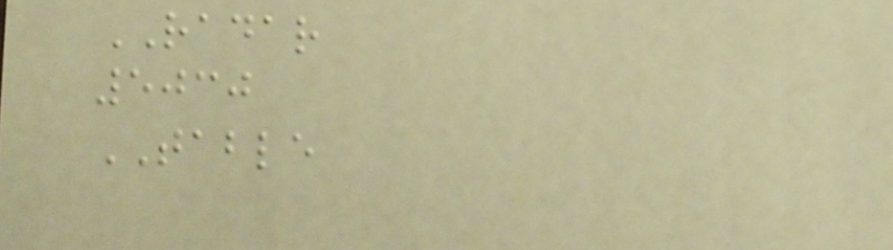RADAR
5030
TABLE
